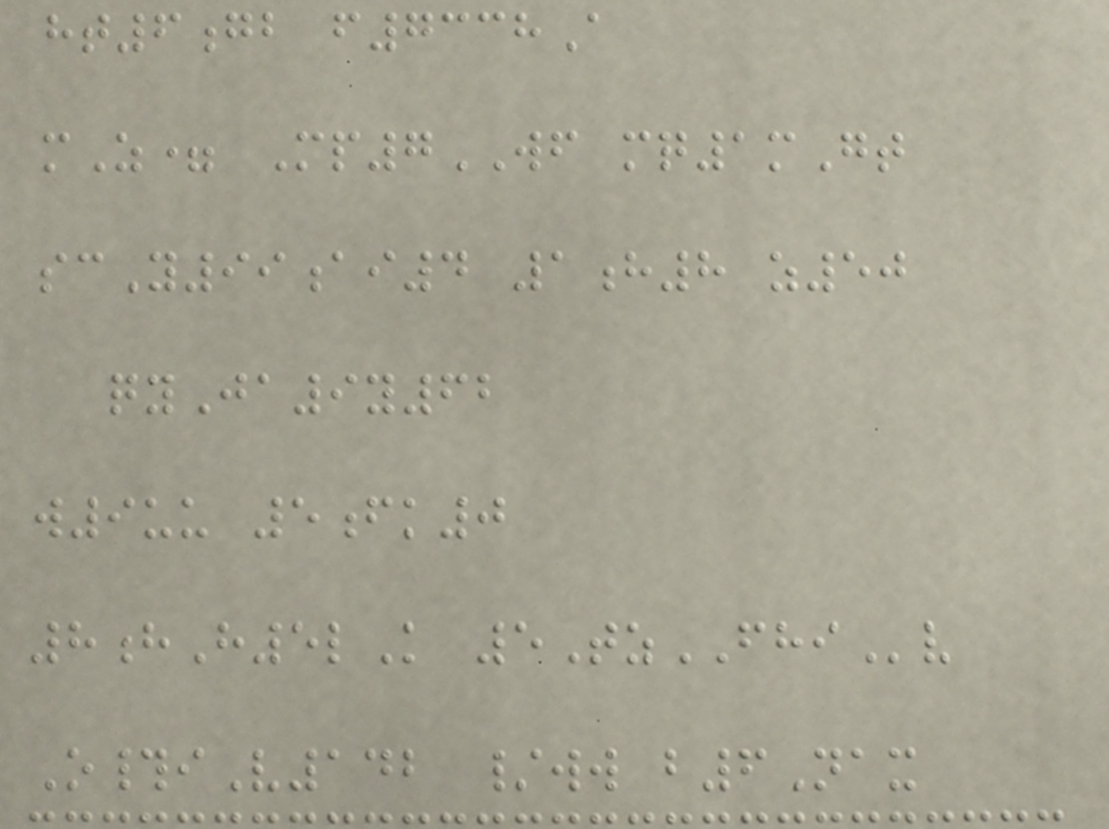ht6gb f7338A
mZ= Mp7WF mq1mGt
scY99ai4 1h8 z50
qyJa9y62
w9uu 5fk0
8hH5lK 5TzFHIv
O#iV142 /ww b6Nax
